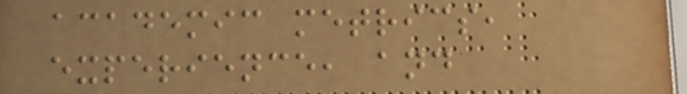academic metrics,
experience, and
